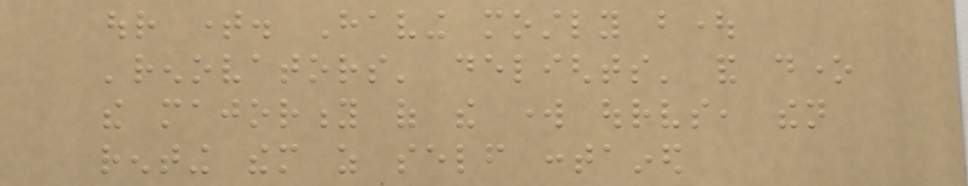our time. Having mostly bought
'renovators' delights' and done
the majority of the work ourselves, then
renting them as self contained
